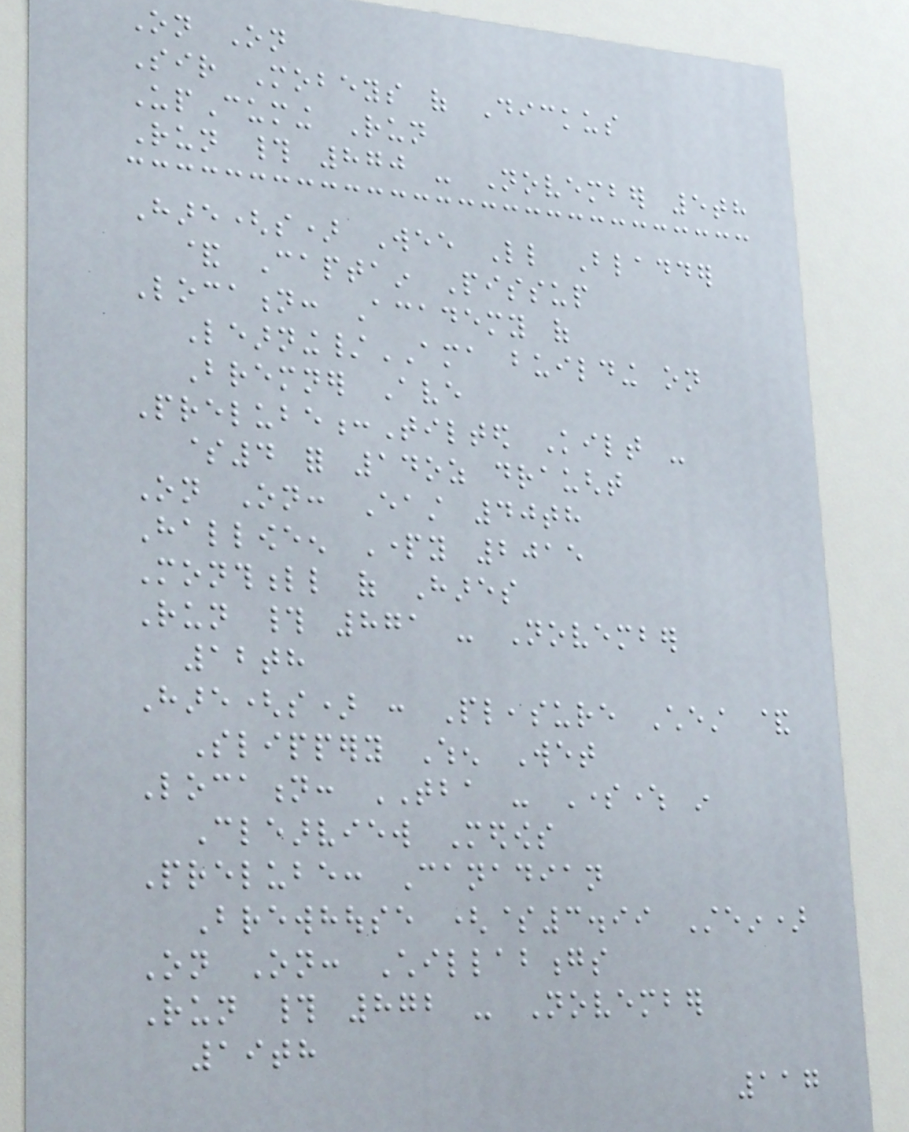On On
Sir Mobeys of Dickus
UpCuming Run
Run # 870 - November 5th
Hare(s) Wee Little Bladder
& Captain Pissup
Location: Academy of
Learning/AMA building on
Bremner Ave
Prelube:Tilted Kilt -
$4 for 14oz draught
On On: East 40th
Halloween Party 2015
Monthfull of Hares
Run # 871 - November
12th
Hare(s) : Pleasure Chest &
Slippery When Wet
Location: TBA - Somewhere in
Clearview Medows
Prelube: Canadian
Brewhouse ($3.99 Stein)
On On: Chillabongs
Run # 872 - November
19th
117
